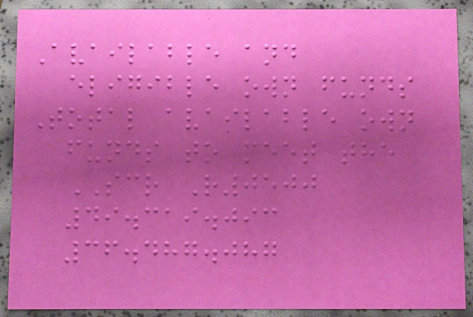Available and
eligible own funds
Total available own
funds to meet the
SCR R0500
49.319.093
36.487.087
